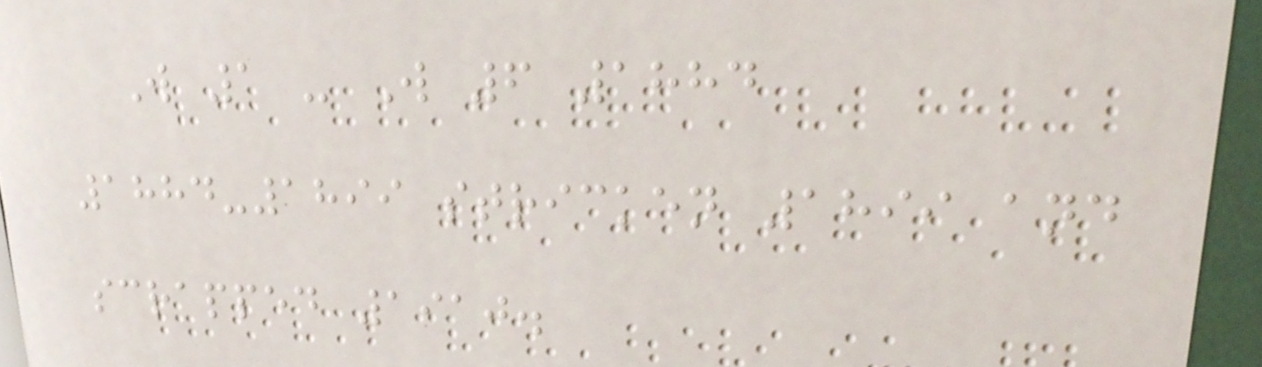W 1 - W 6 1884
1884-1899 stricken 1899 and
scrapped 1910.
